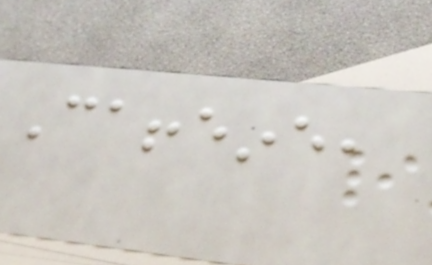Caffeine,
